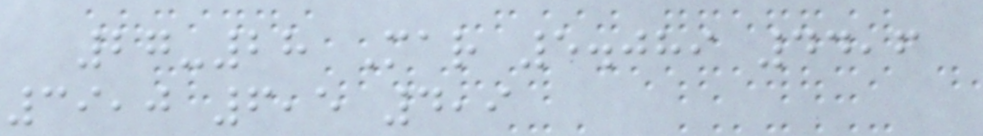27-28 Mar 5.089 44,6
39,0 6,5 4,9
